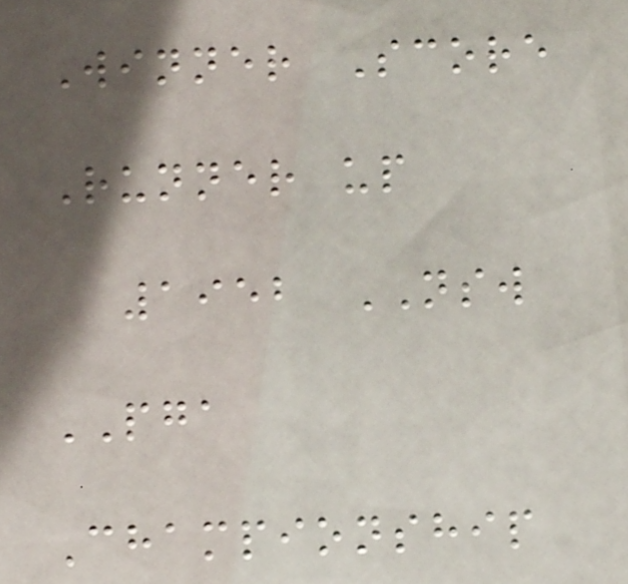Winner Score
Runner up
1952 NSW
PGA
Championship
